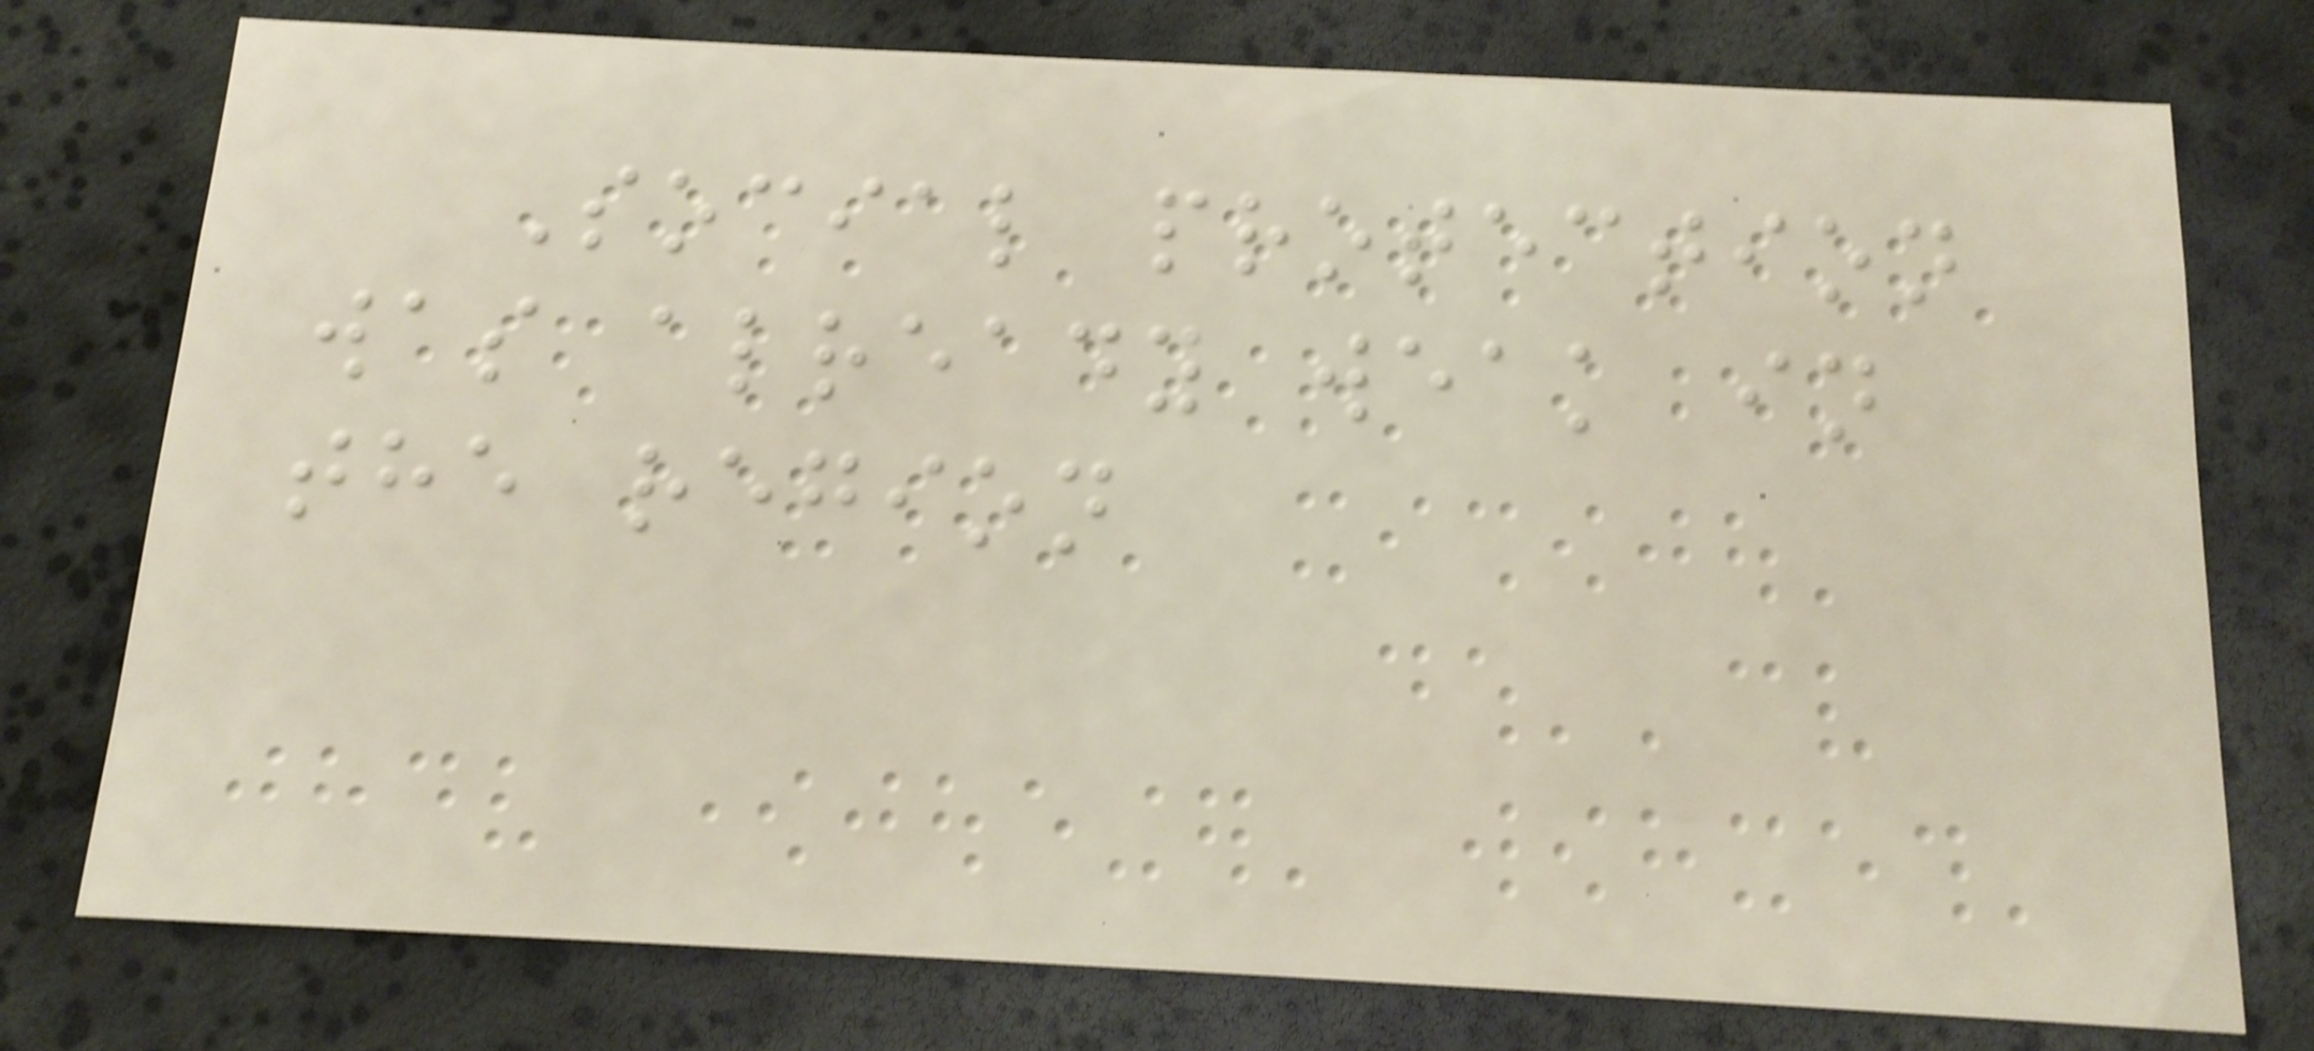Social protection
was already weak in
the region
